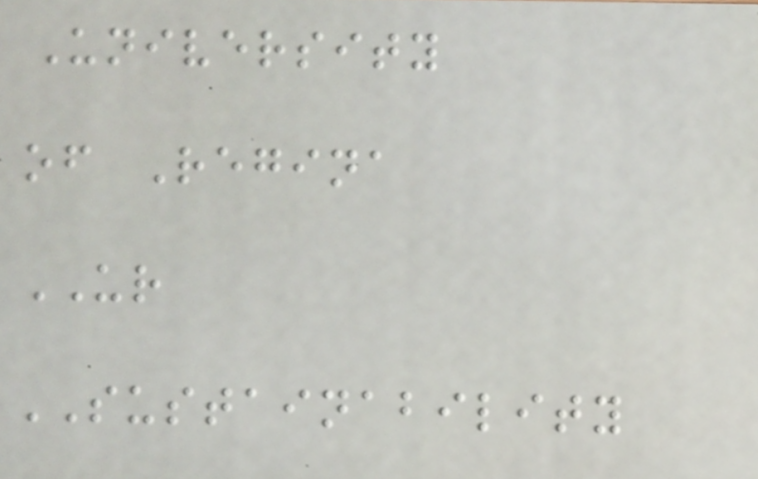University
of Regina
UR
SUSTAINABILITY
